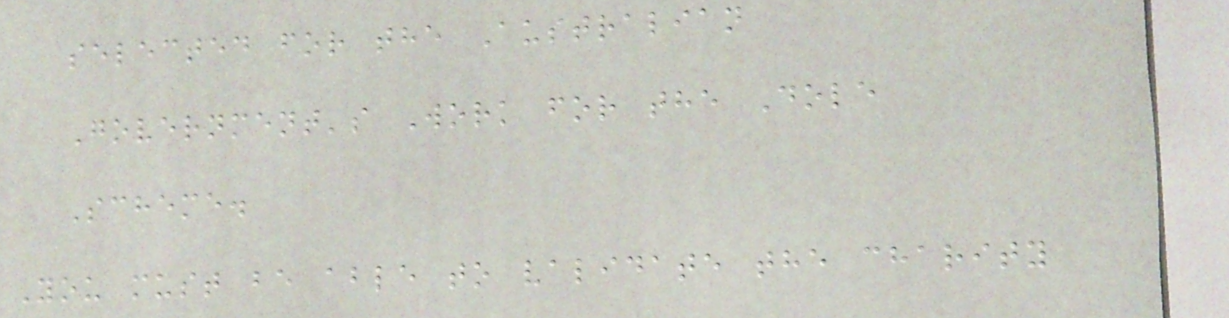selected for the Australian
Government's Work for the Dole
Scheme.
You must be able to validate the charity
